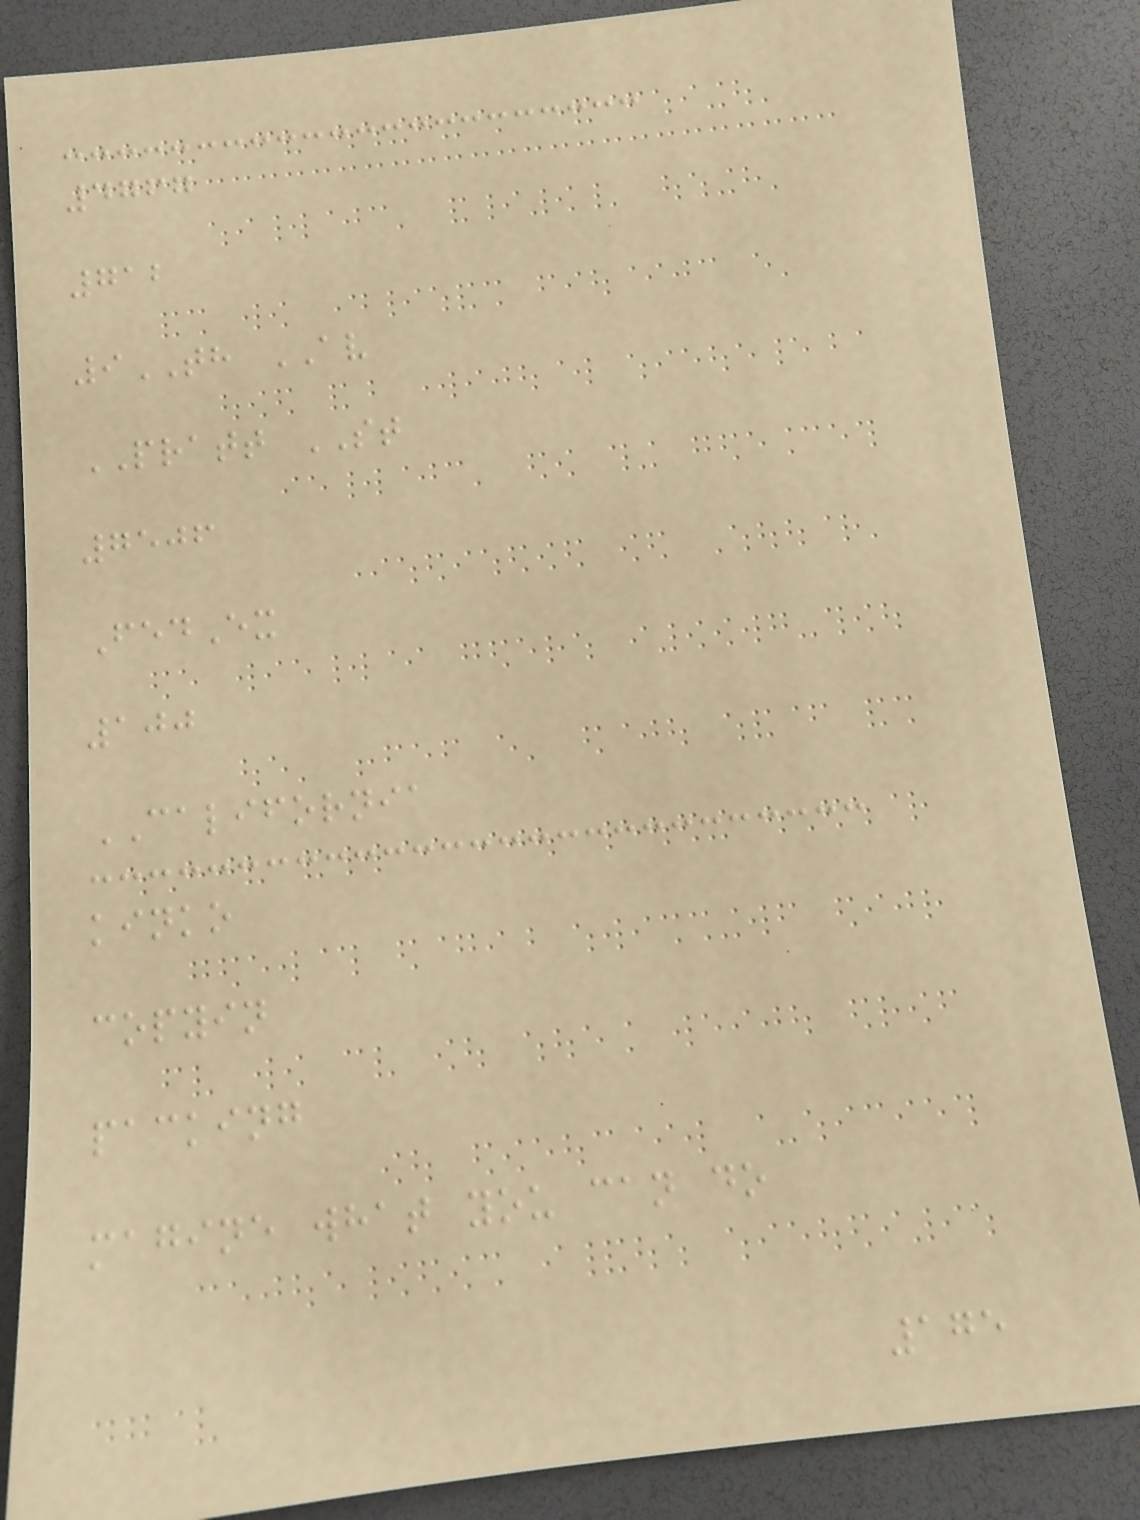4767
712
9TH AV
PRATT ST
7506
FedEx
100
CALIFORNIA
kinko
copyin
packing
magine what you can do
175
